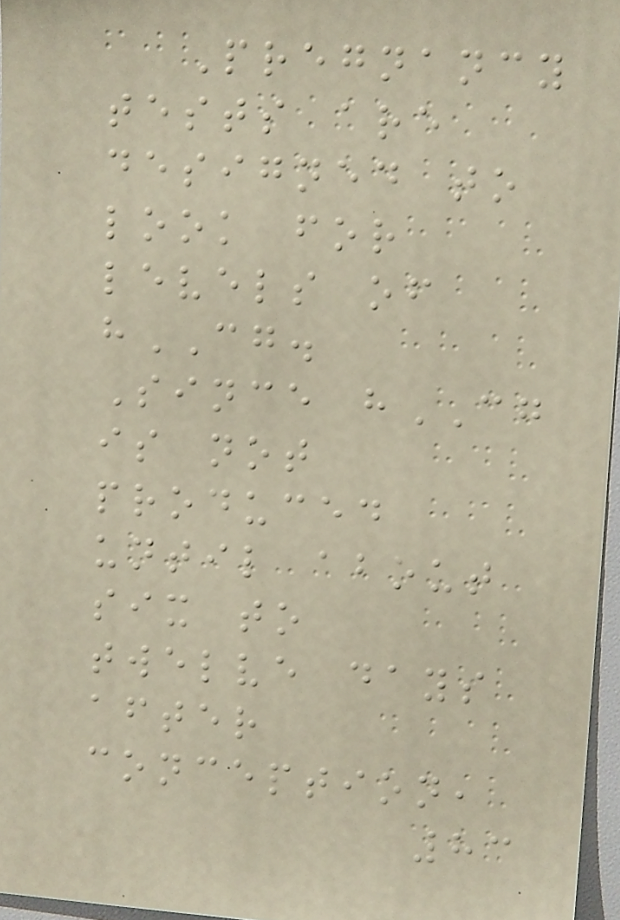Pregnancy
tests are
designed to
look for
levels of
hCG.
Since hCG
is not
produced
until about
six to
twelve days
after
conception,
83
